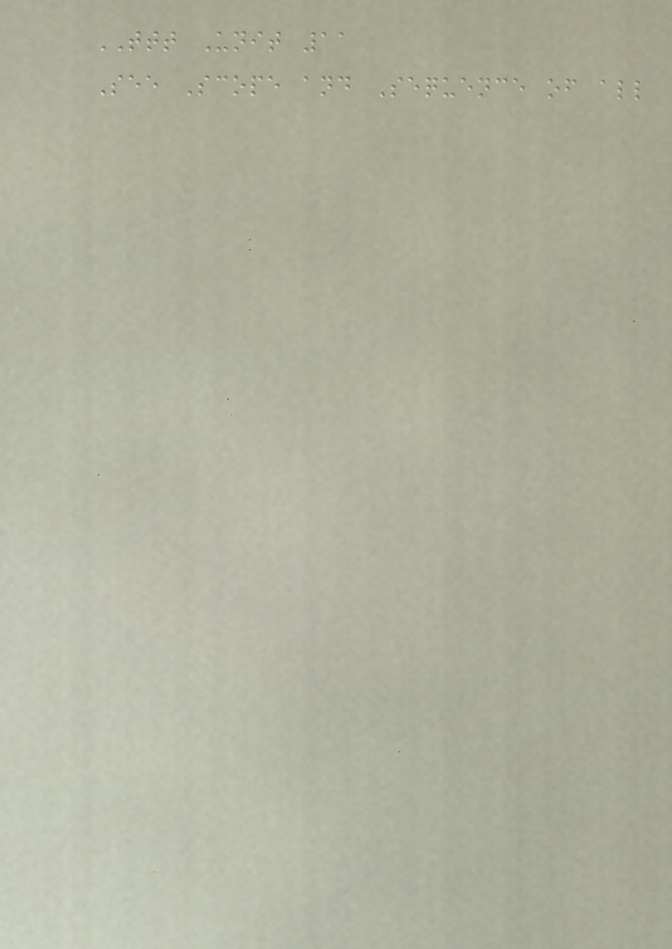TTT Unit 11
See Scope and Sequence of all
